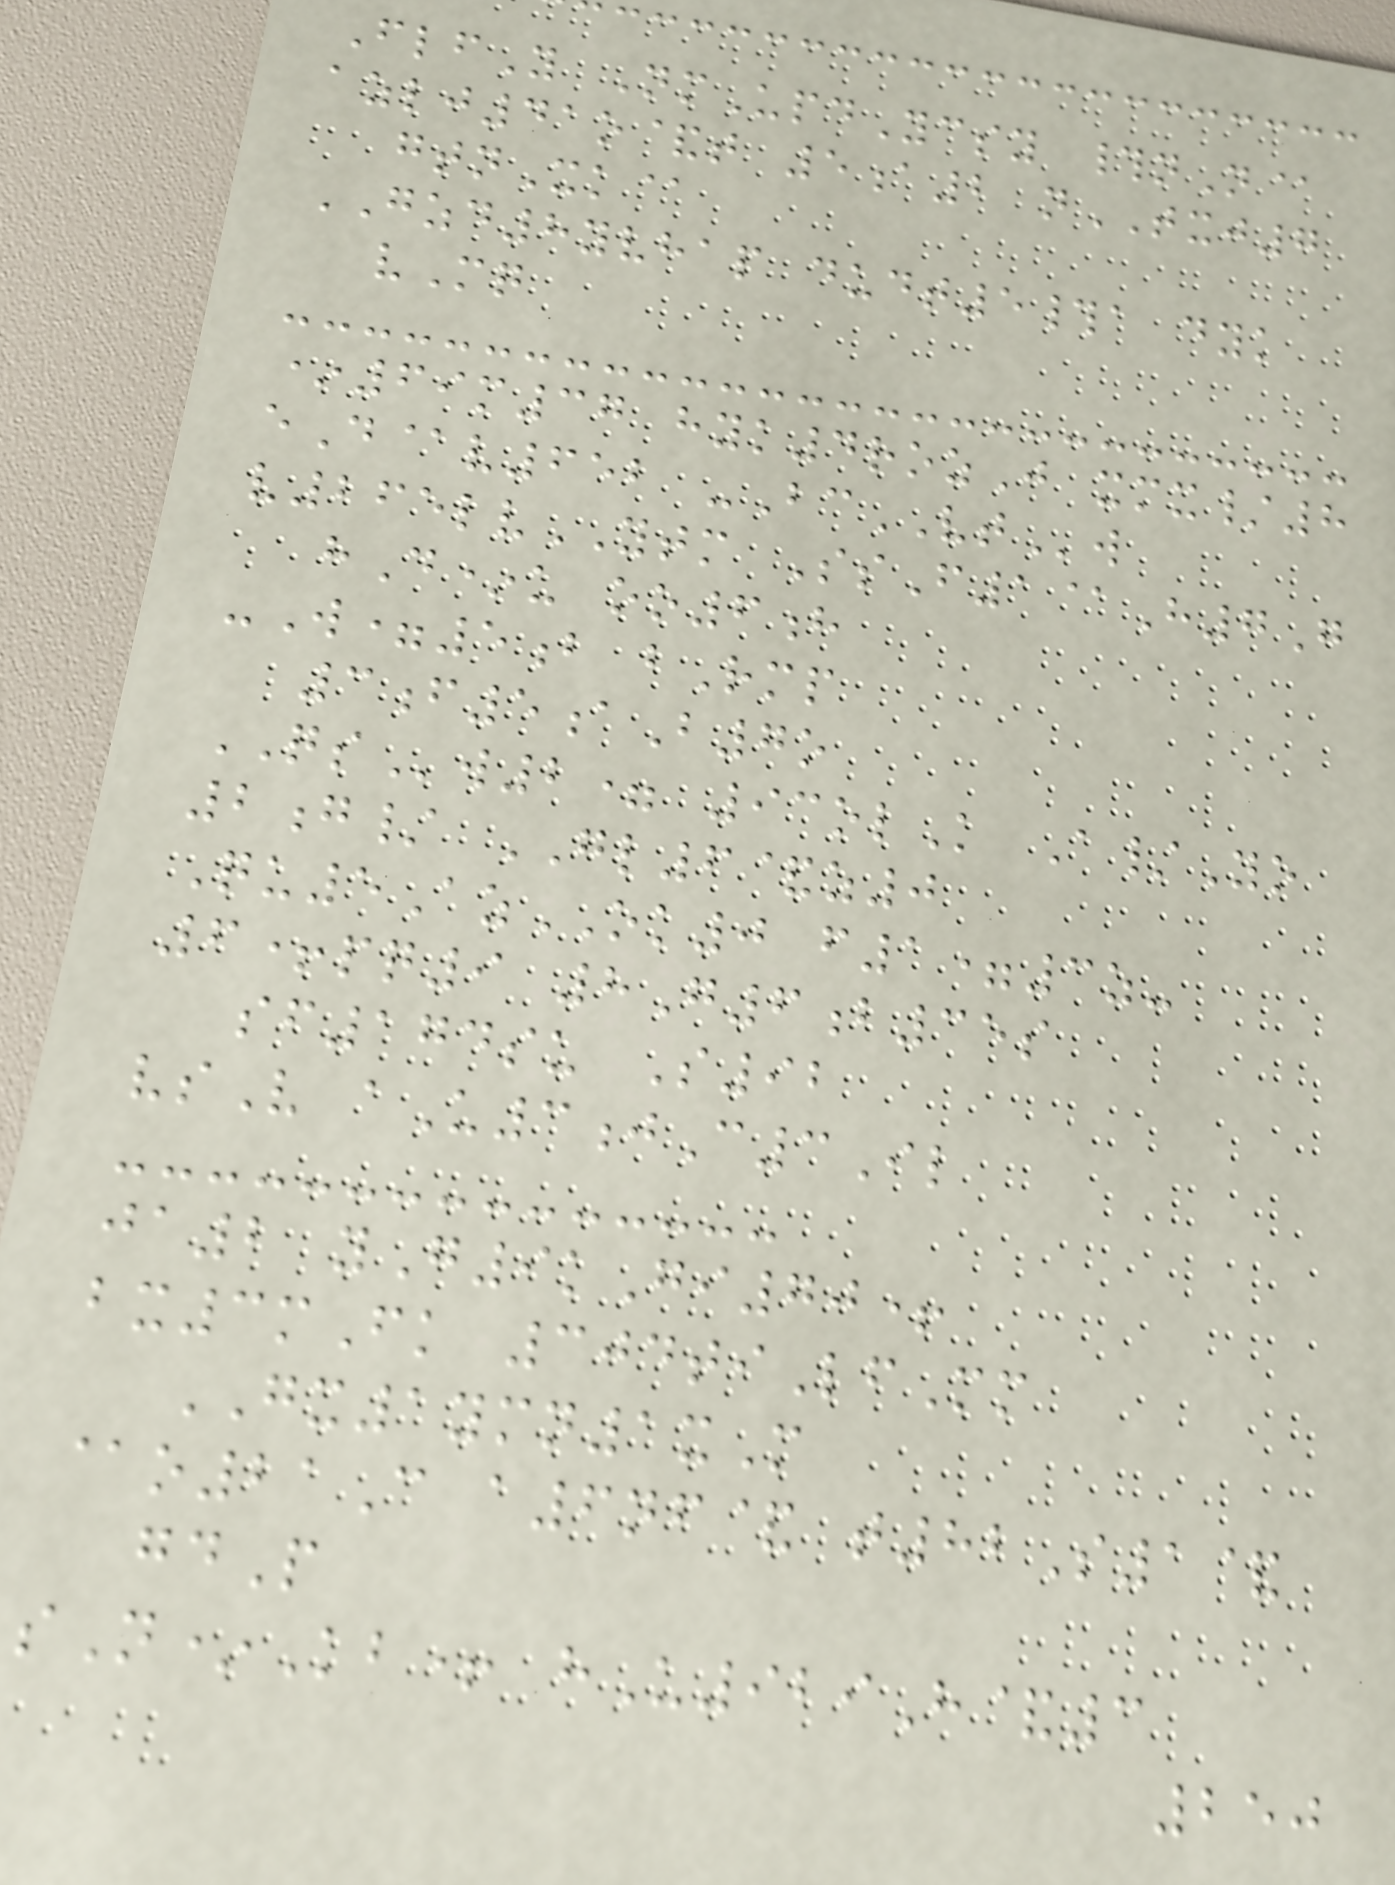FlfY NmUpdYcsy #nN@
azlj41o&t 5a2 nTXJ7
gtnXk@
GZD8yvhap dudt5#a dyk
vMq
*69m37 hyk4rozJ xmx/8
eD@v652 -BcVTw
v265lvYTM SsF1@H7G
hD*u oo6h
-W=5b bRmp
3f5aB7o
QSw2= 93olK A/Yo
2g/ GL6&z0
Qu5AzOK0 f1=3z-
6+pq9 8G6b35s
sf174su S92
vsV aU3jC3Il
ja2 yG9kGi70+
bx3mFk 304tiLfMm
GX1ymn1xM
@o21C a6nf& t82S1&
gdP
sN*Kb+ hU929H&3
250
